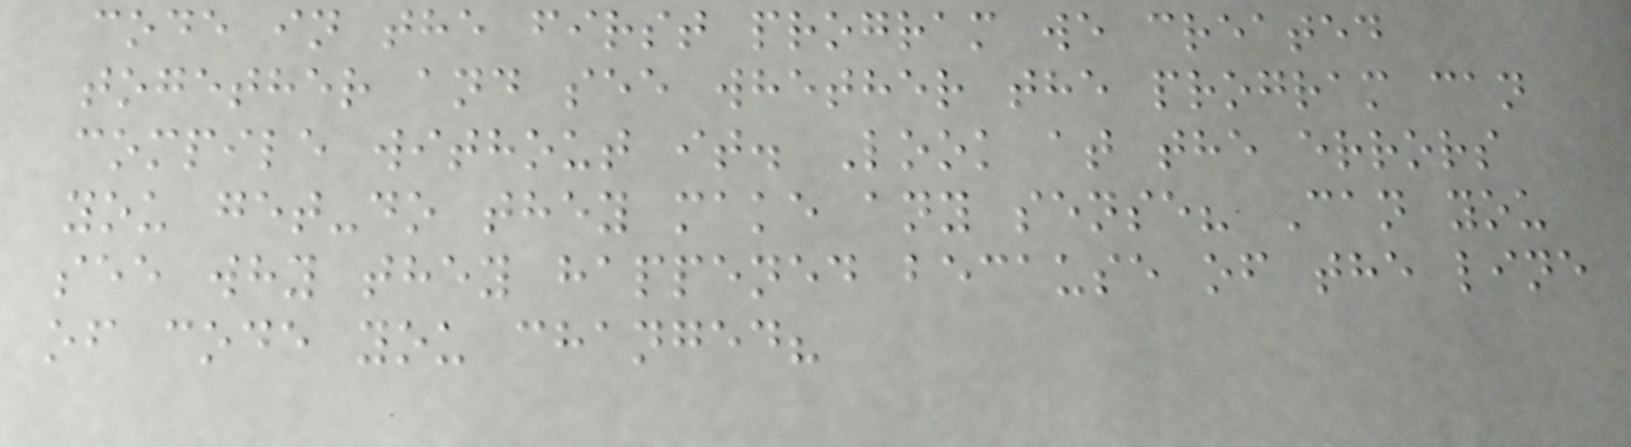code in the first program we created
together and see whether the program can
compile without it. Look at the errors
you get-do they make any sense? Can you
see why they happened because of the line
of code you changed?
